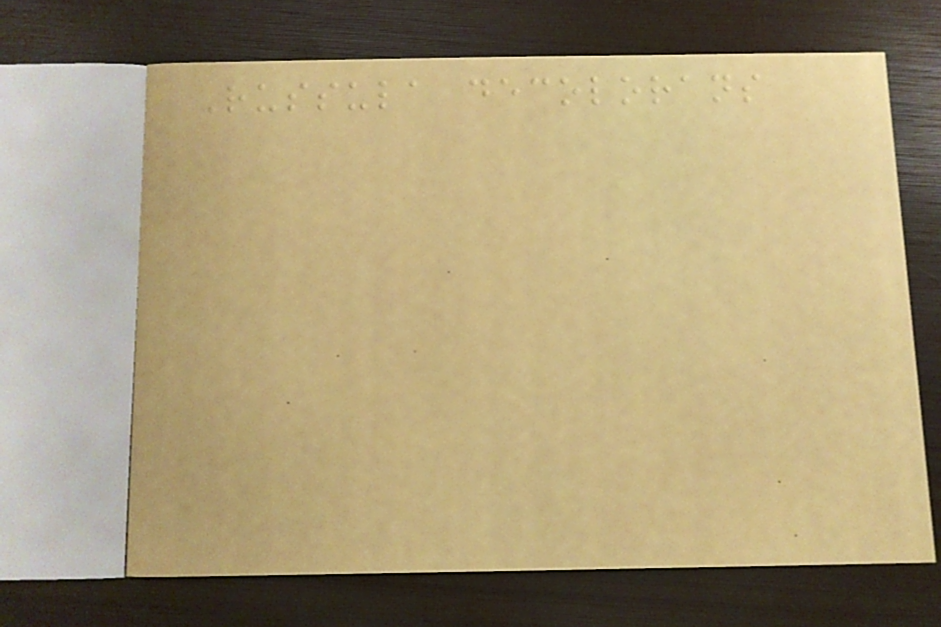Russula decolorans
